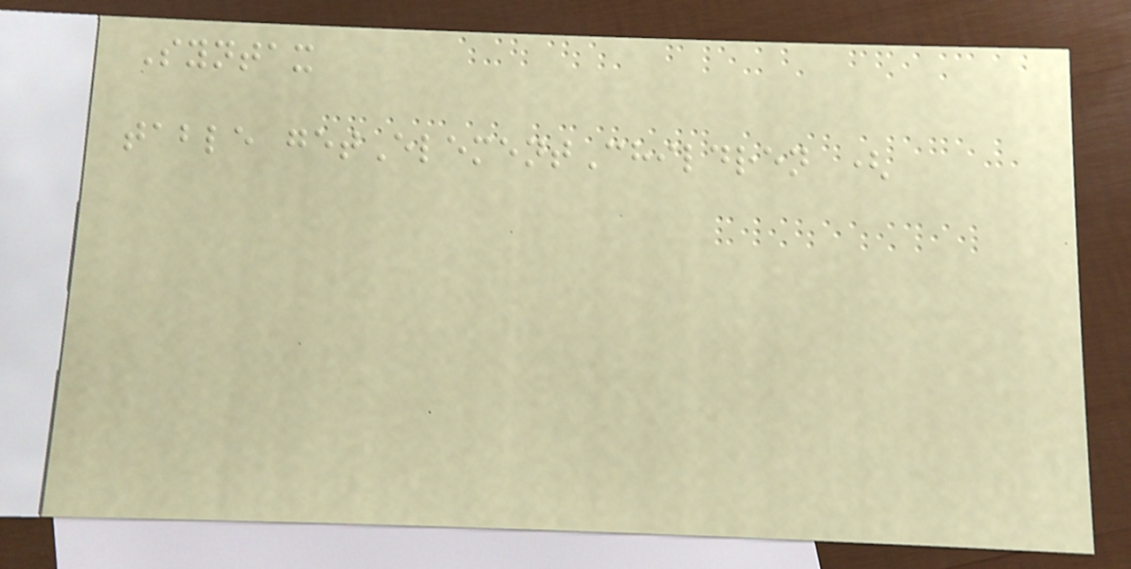Syntax
table getElementChildren (
